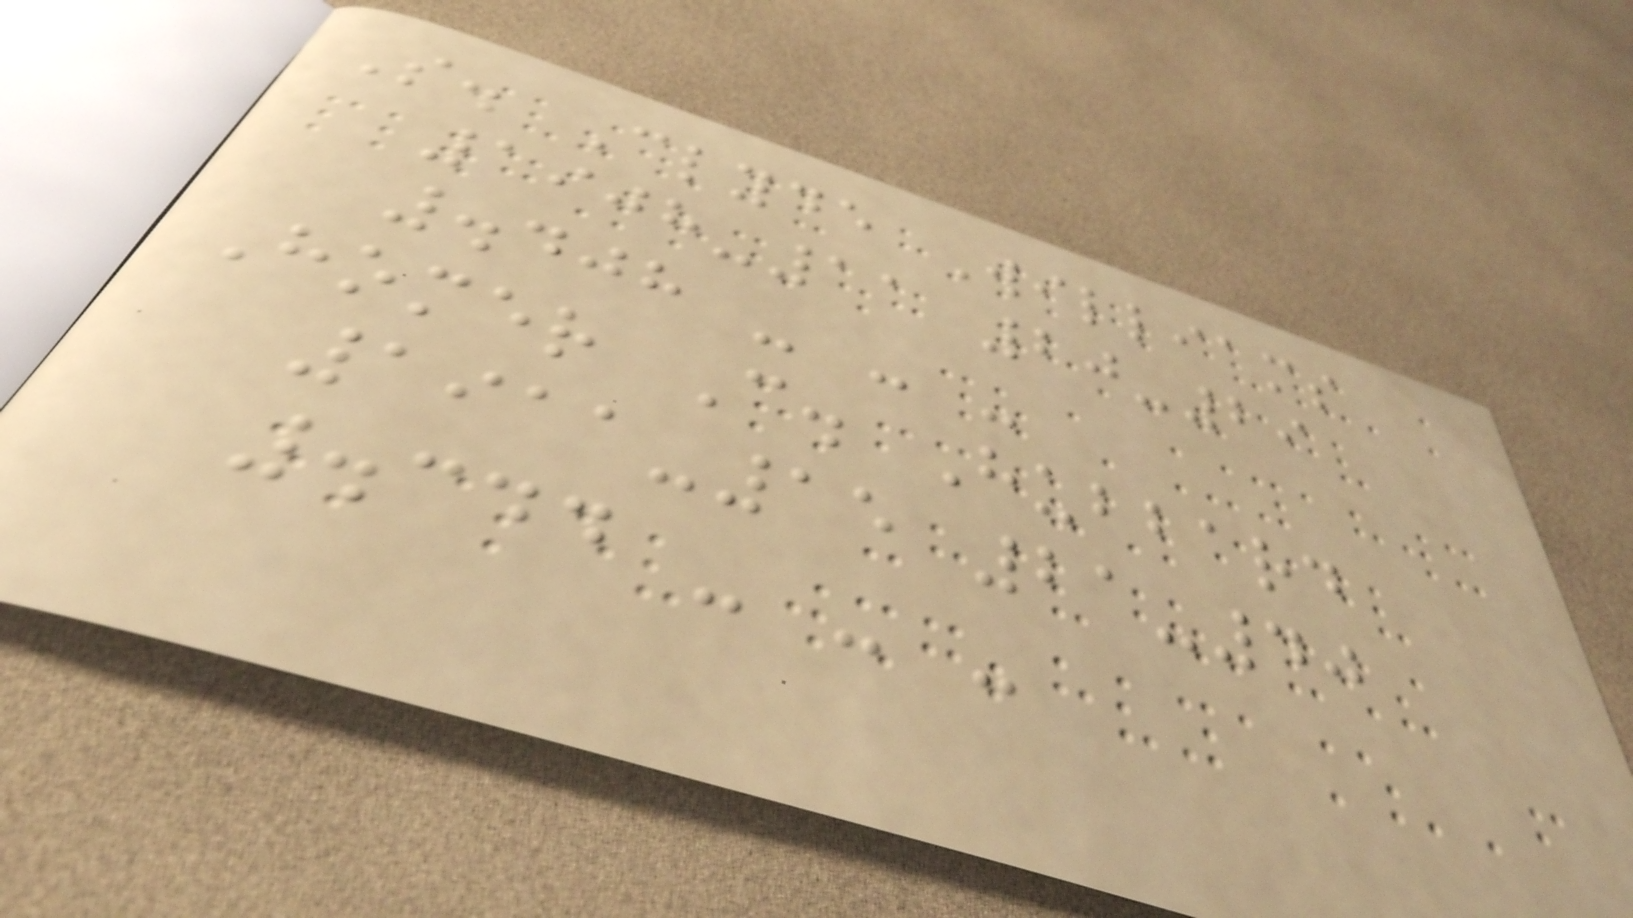S. Clyde Williams
1908-11 20-29
.408 - - -
Homer C. Hubbard
1911-15 21-40
.344 - - -
